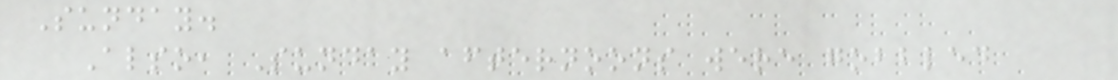Sunday.
Also, Sunday afternoons were gobbled
